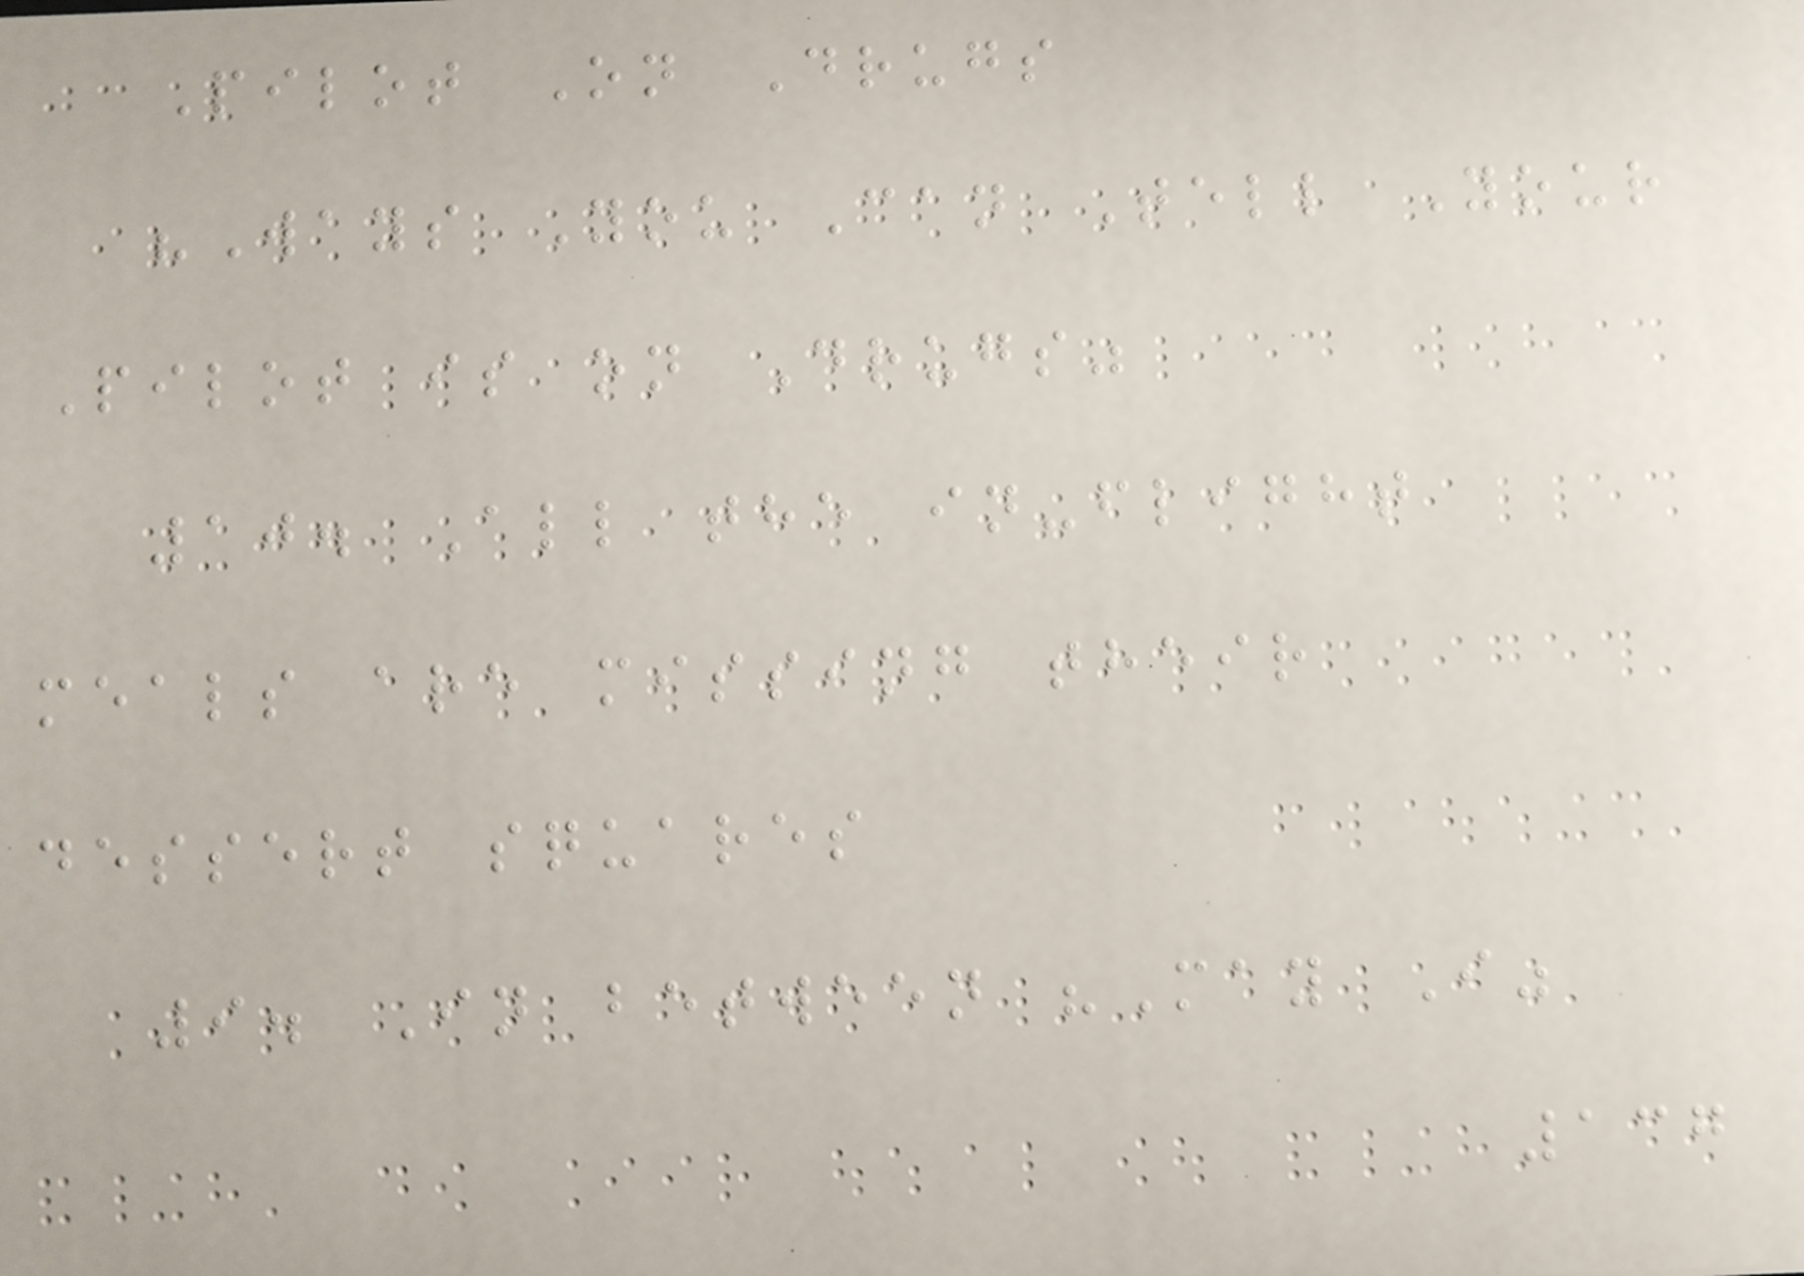Pilot On Drugs
"Ways You Can Tell Your
Pilot is on Drugs"
10. All the in-flight
meals are missing their
dessert squares
9. In between "May I"
137
